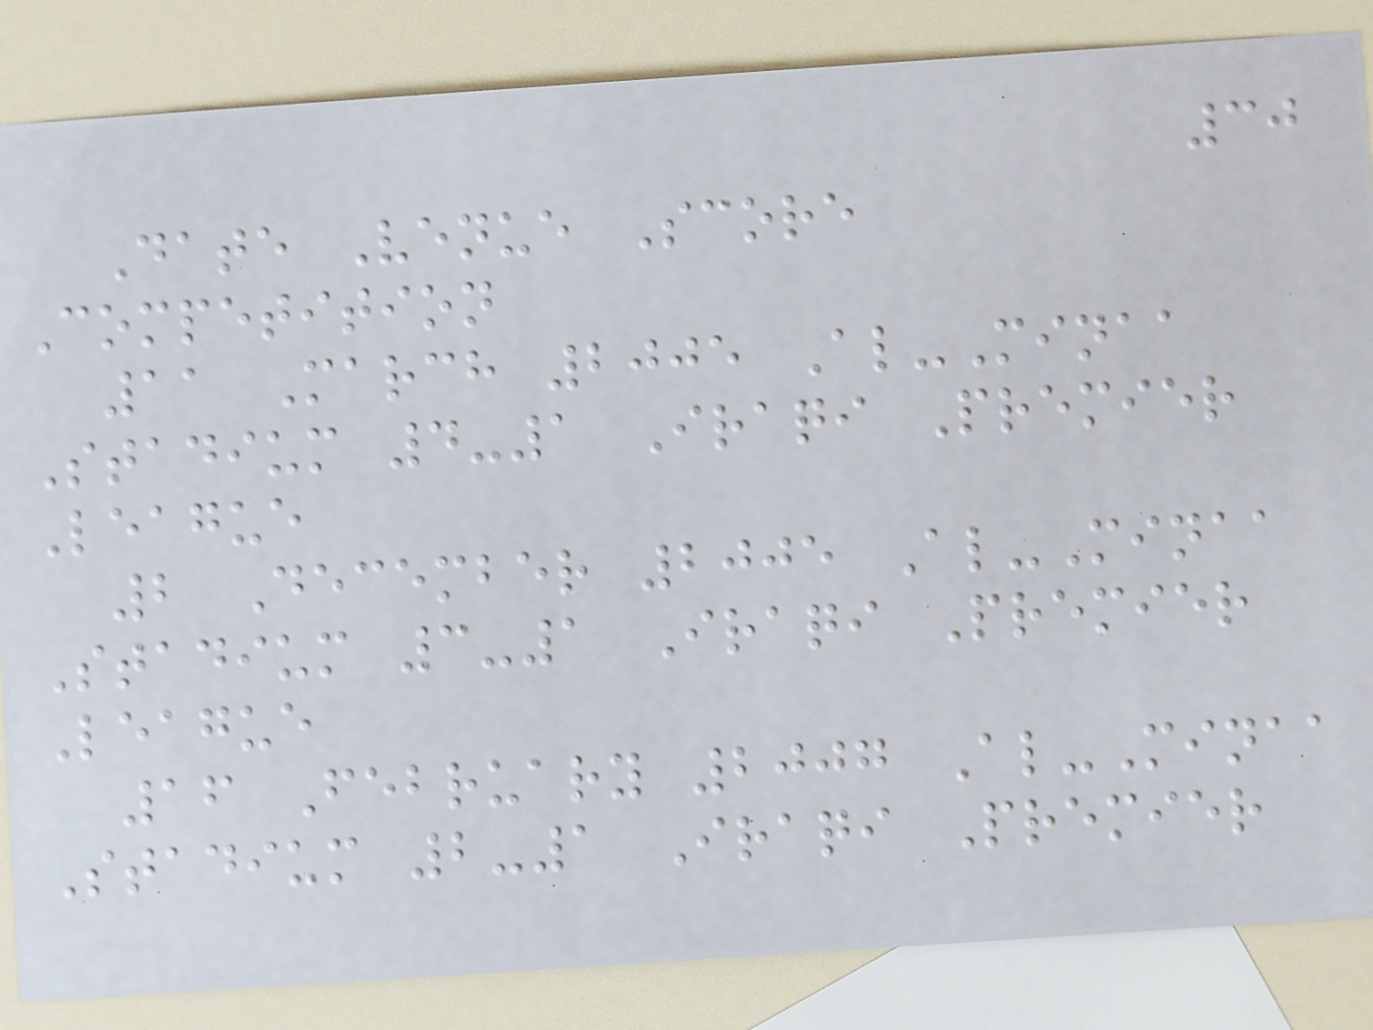30
Date Venue Score
Competition
11 March 2005 Al-Minaa
Stadium 4-1 Iraqi Premier
League
2 December 2005 Al-Minaa
Stadium 3-1 Iraqi Premier
League
16 February 2007 Al-Minaa
Stadium 2-1 Iraqi Premier
